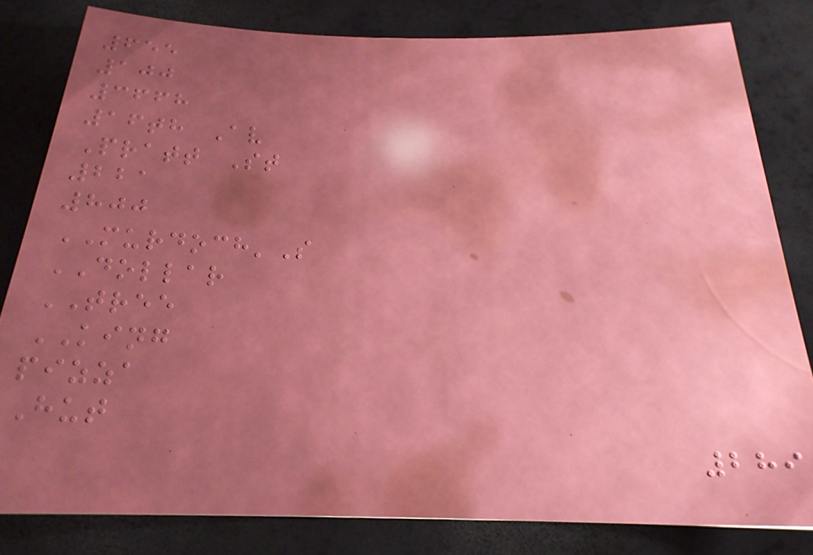655
100
3668
16th Av
Pratt St
221
800
MURDOCH'S
DOLLAR
TREE
KING
pizza
Hut
289
